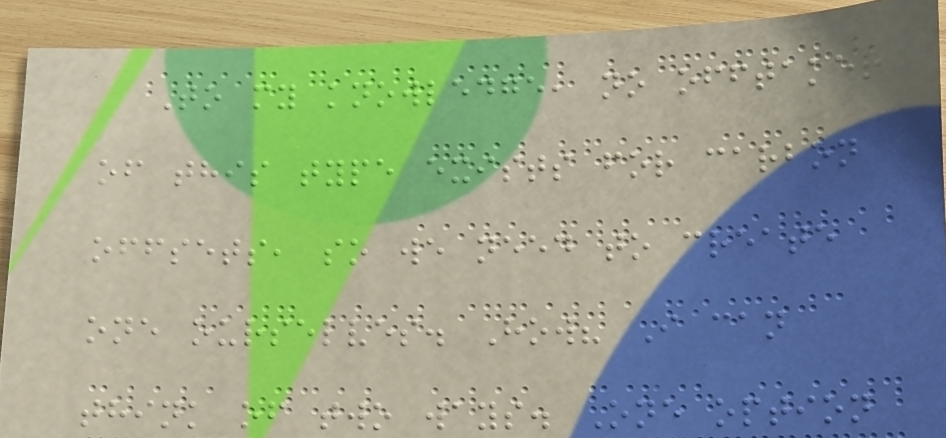To my knowledge, no offtaker
of this type exists for carbon
offsets, so we need to create
one ourselves. How? I can
think of two ways. One option
